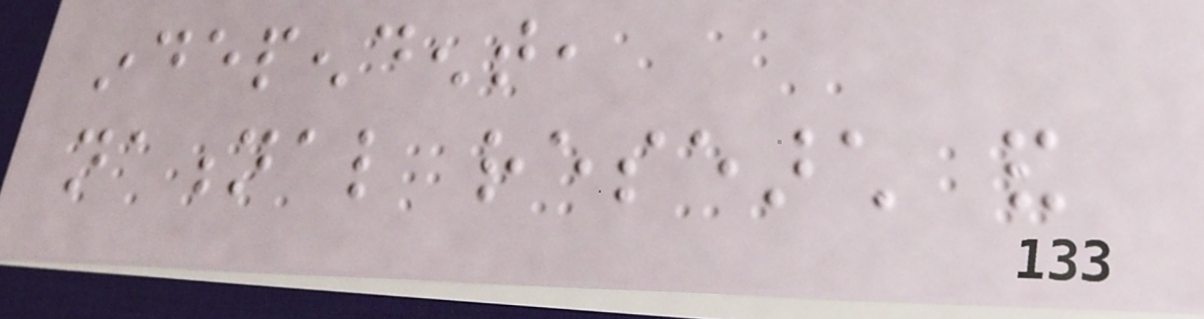independent,
national research and
